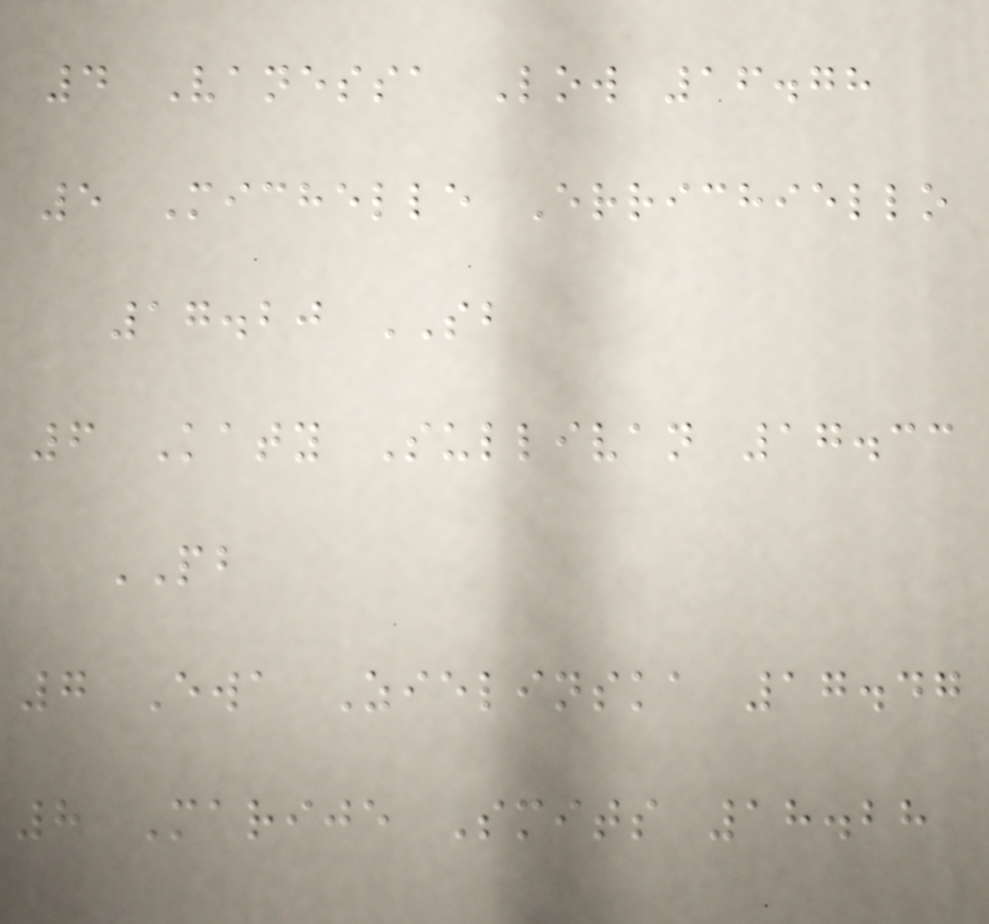4 Vanessa Low 16.78
5 Michelle Errichiello
17.20 SB
6 Katy Sullivan 17.33
PB
7 Ewa Zielinska 17.47
8 Marije Smits 18.28
